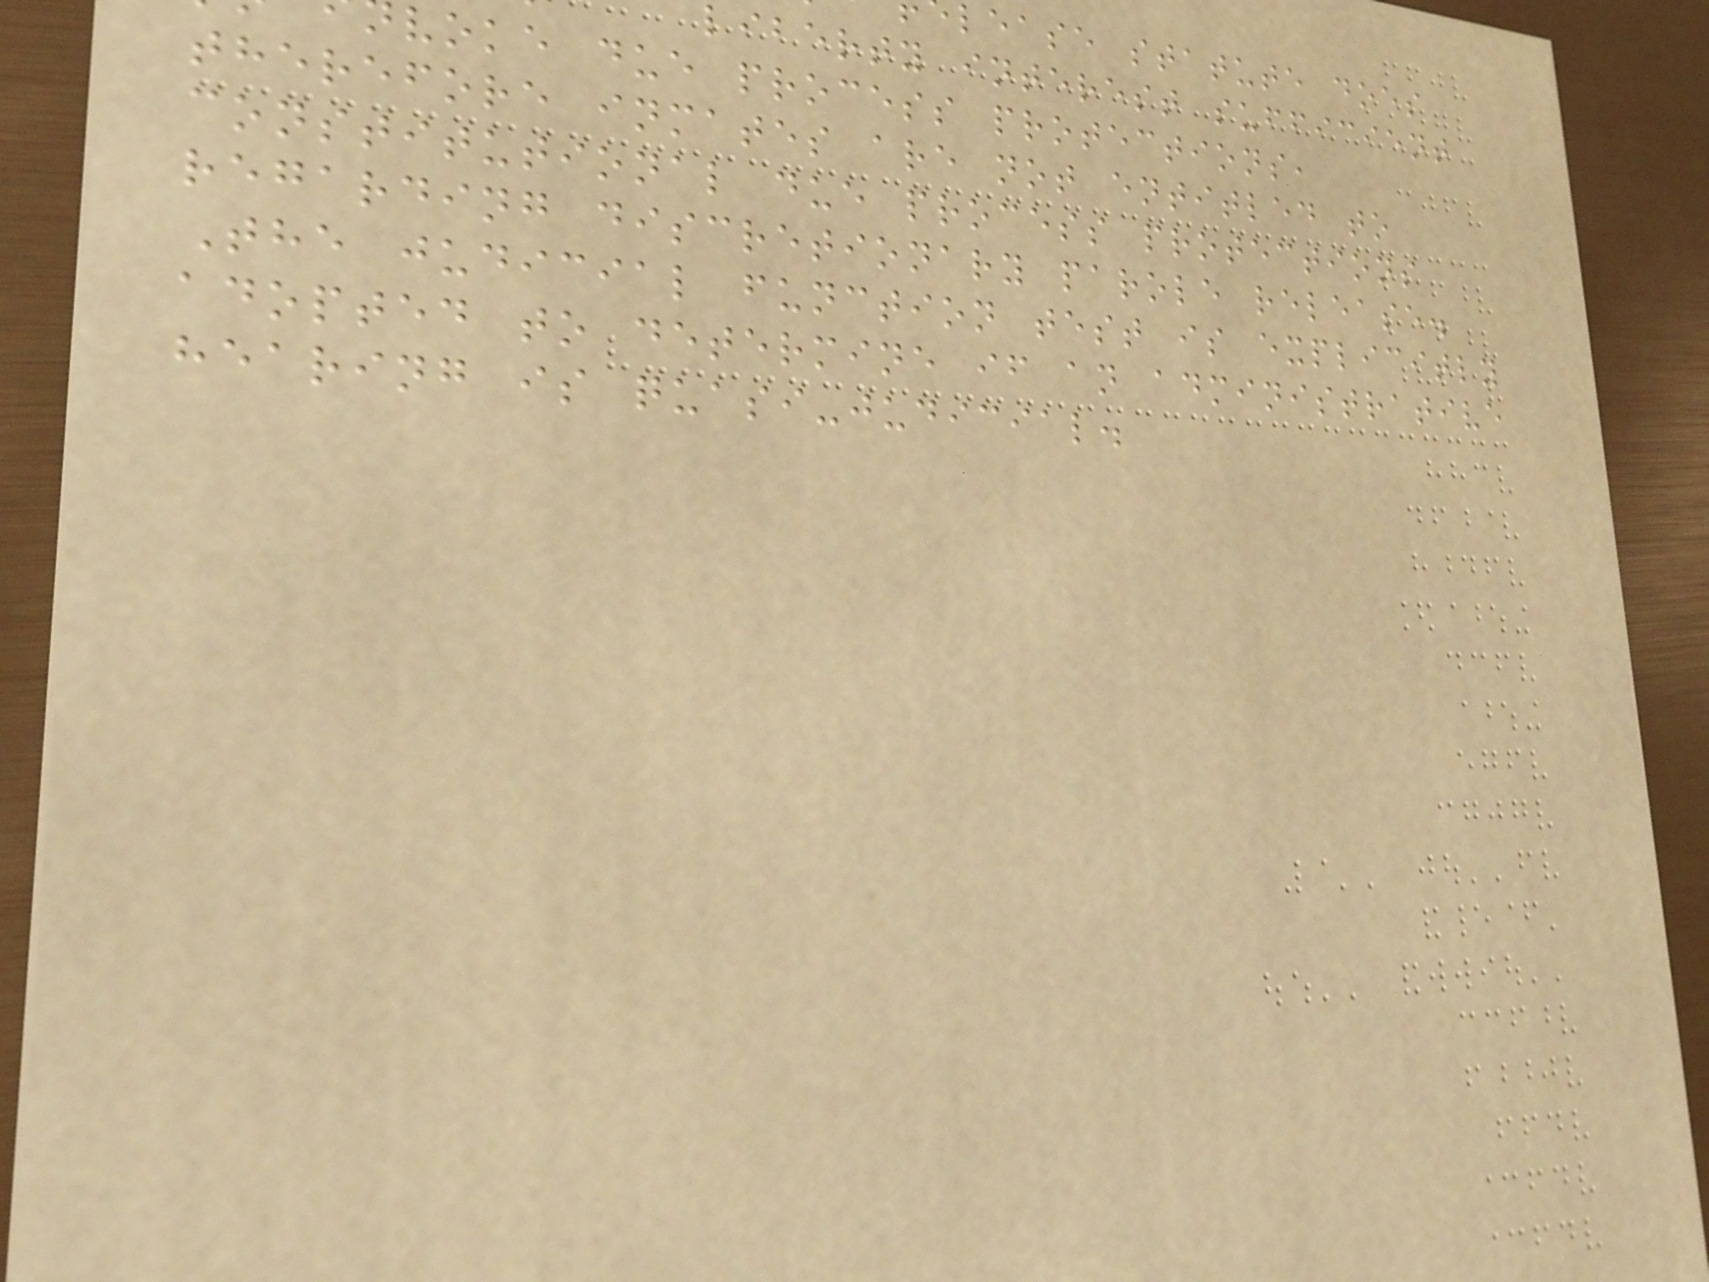lease statute does
liberty interest sufficient
voke due process protections,
therefore inmates are not entitled to
constitutional due process protections
regarding discretionary parole release.
The judicial function test is explicitly
adopted to determine if an administrative
hearing is quasi-judicial.
